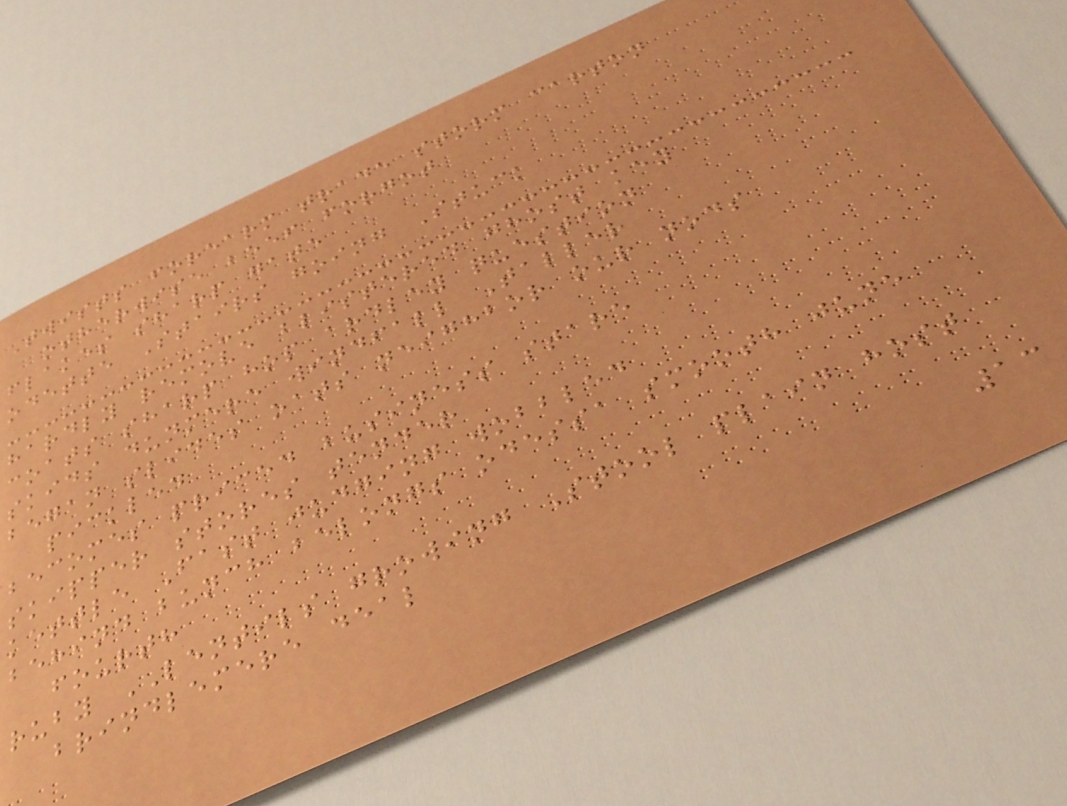Twists forearm trade storm carton
otherwise beef forgot
flakes sharp gate
odette Stairs going Stuck
hardly remove blistered ghost key
coats sharp hop ardley question
skids dunmere windfall Taller
began slides oats neighbor our nods
pickled
becomes priced business stare
skipper stores tender
kettle Fast judging wobbled
behind bunch belongs odessa smooth june
fourth
ruby LENTILS growing Stool plain host
brindlemere deal
13
